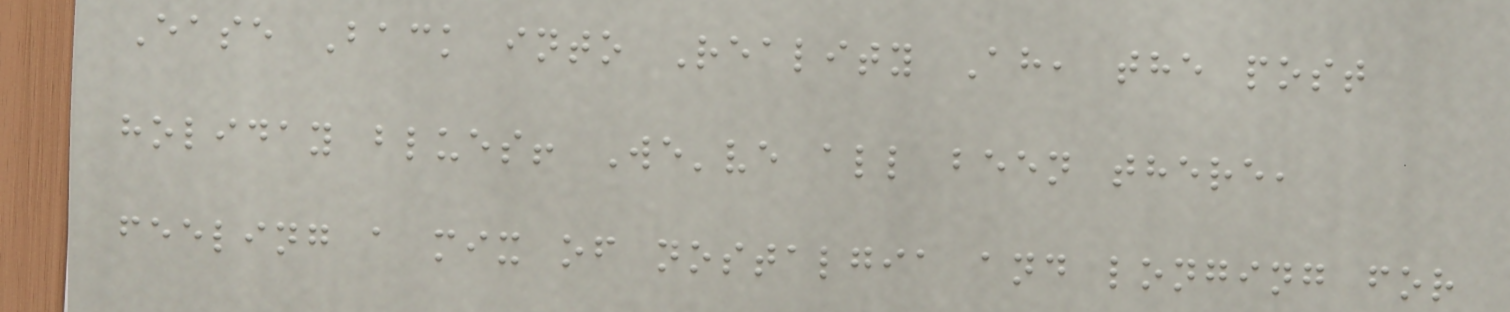Ease Back into Reality Ah, the post
holiday blues! We've all been there,
feeling a mix of nostalgia and longing for
